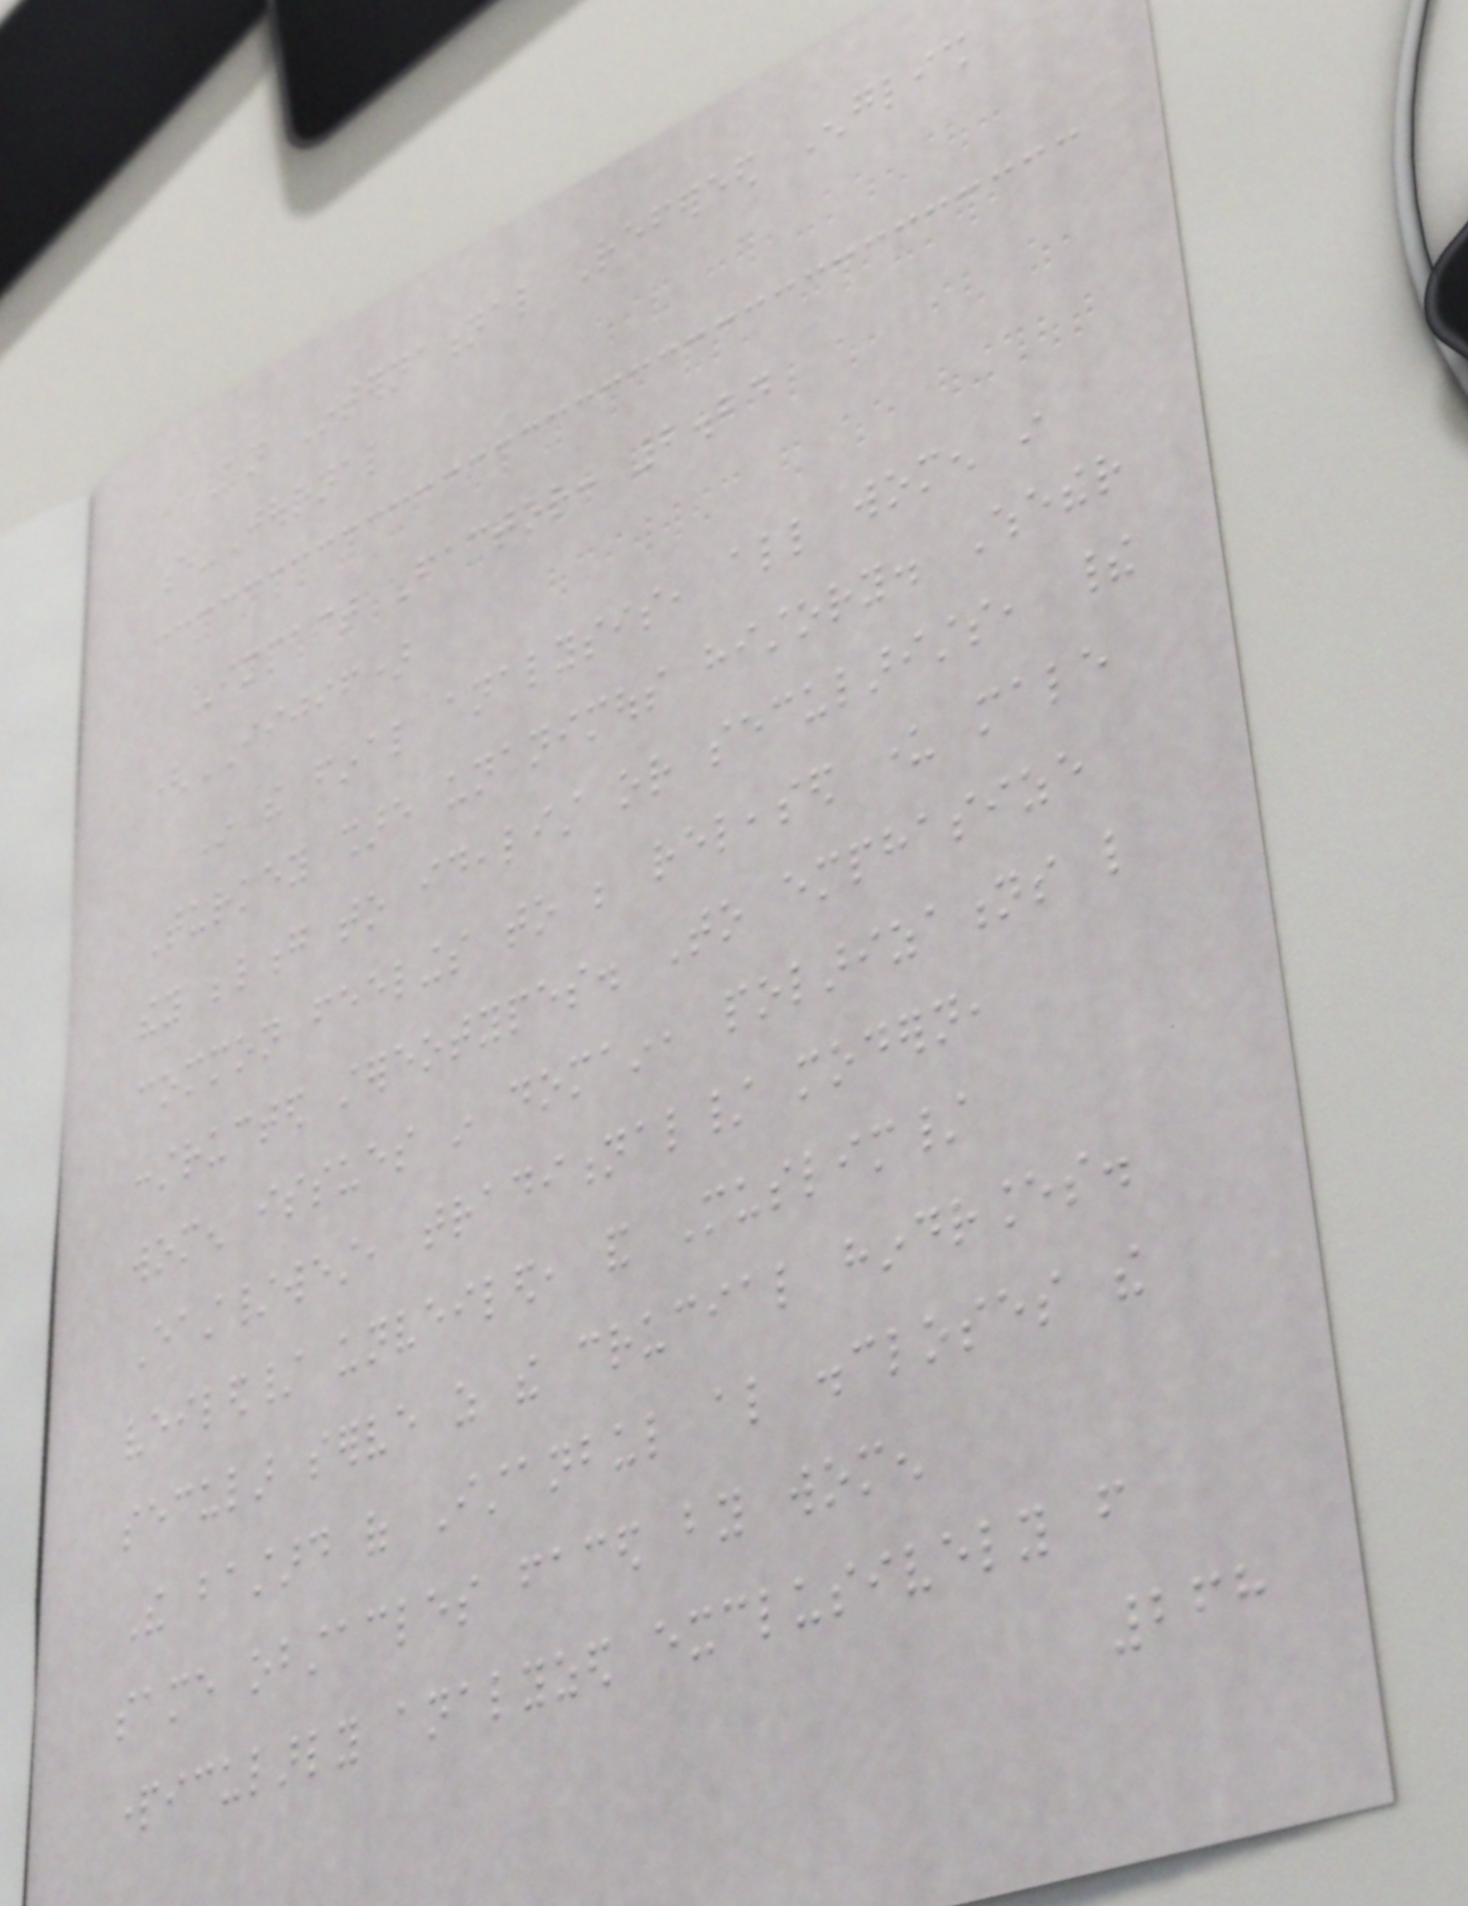An International Refereed English
e-Journal
Impact Factor: 2.24
(IIJIF)
In the final analysis, all women in
Turkey share unanimous history. Whether
they belong to idealist or secularists, their
common feelings to be released under male
constructed stereotypes. To emphasize
women issues in domain, polarizations like
East/west, traditional/ modern,
veiled/ unveiled, and Muslim/
secular serve as the crucial hindrances.
The bastard of Istanbul also discloses the
same obstacles faced by women
particularly analyzed exclusively from
268
